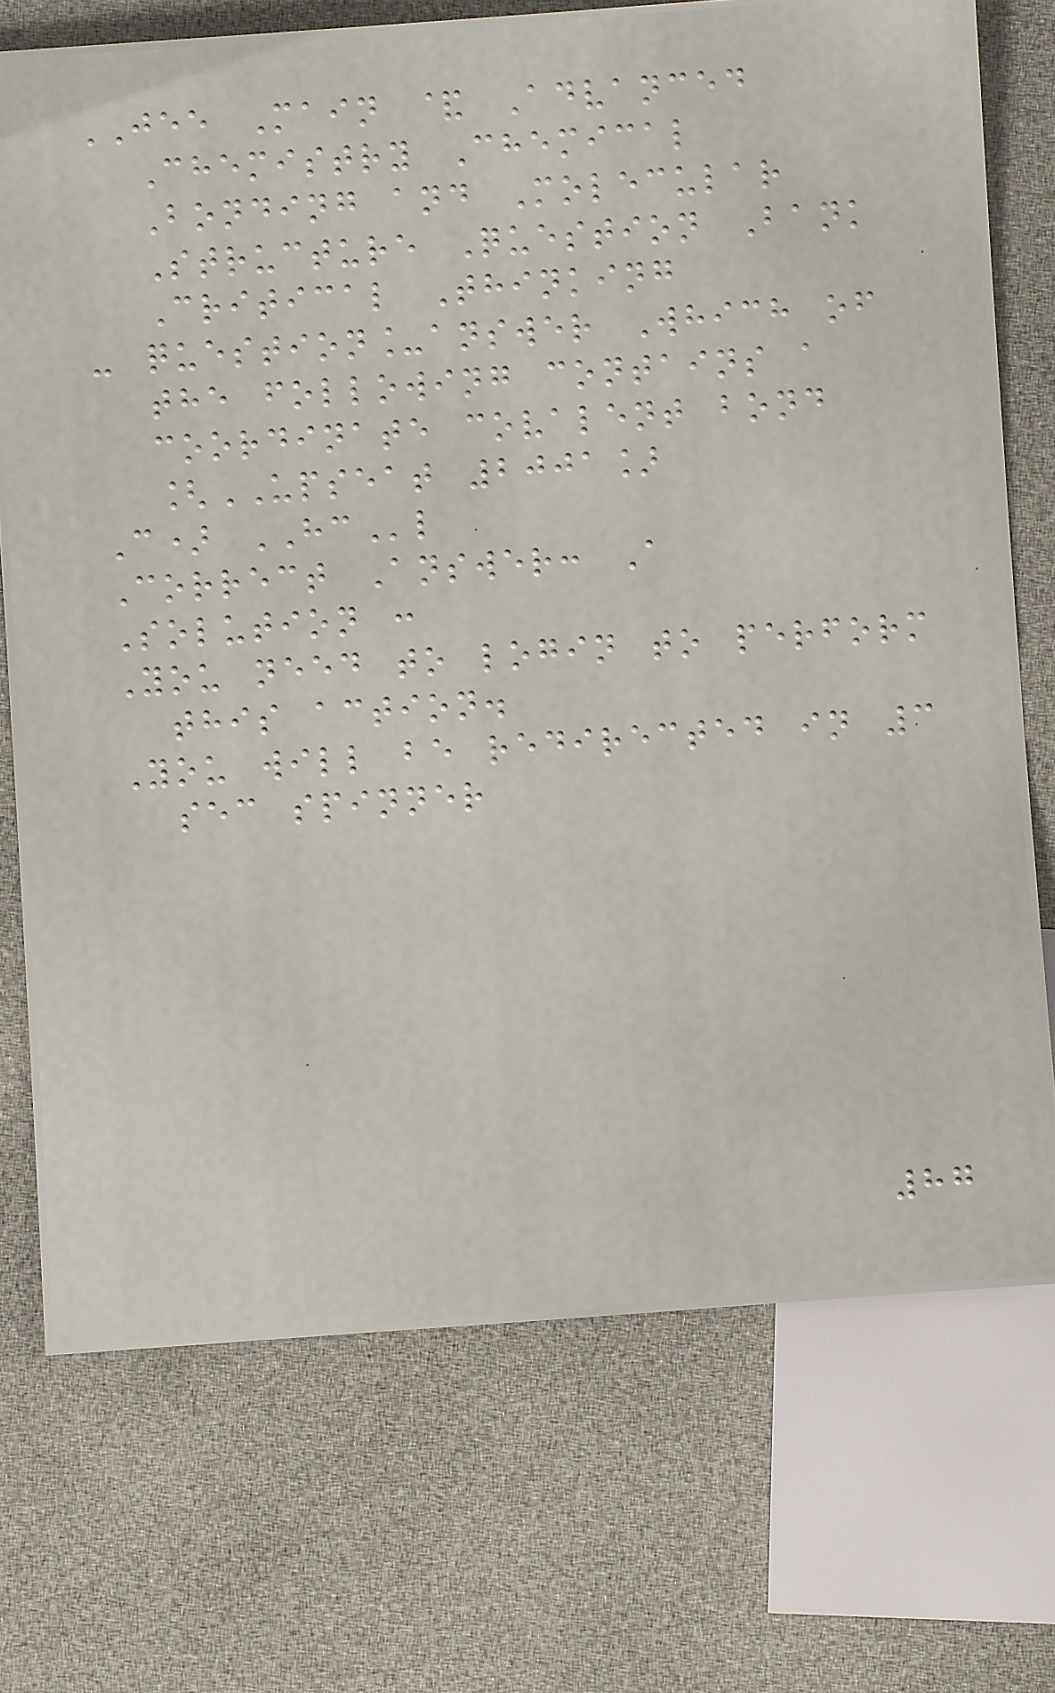JEE Main & Advanced
Chemistry Chemical
Bonding and Molecular
Structure Question Bank
Critical Thinking
- question_answer Which of
the following contains a
coordinate covalent bond
[UPSEAT 2001]
C) HCl
Correct Answer: A
Solution :
You need to login to perform
this action.
You will be redirected in 3
sec spinner
87
